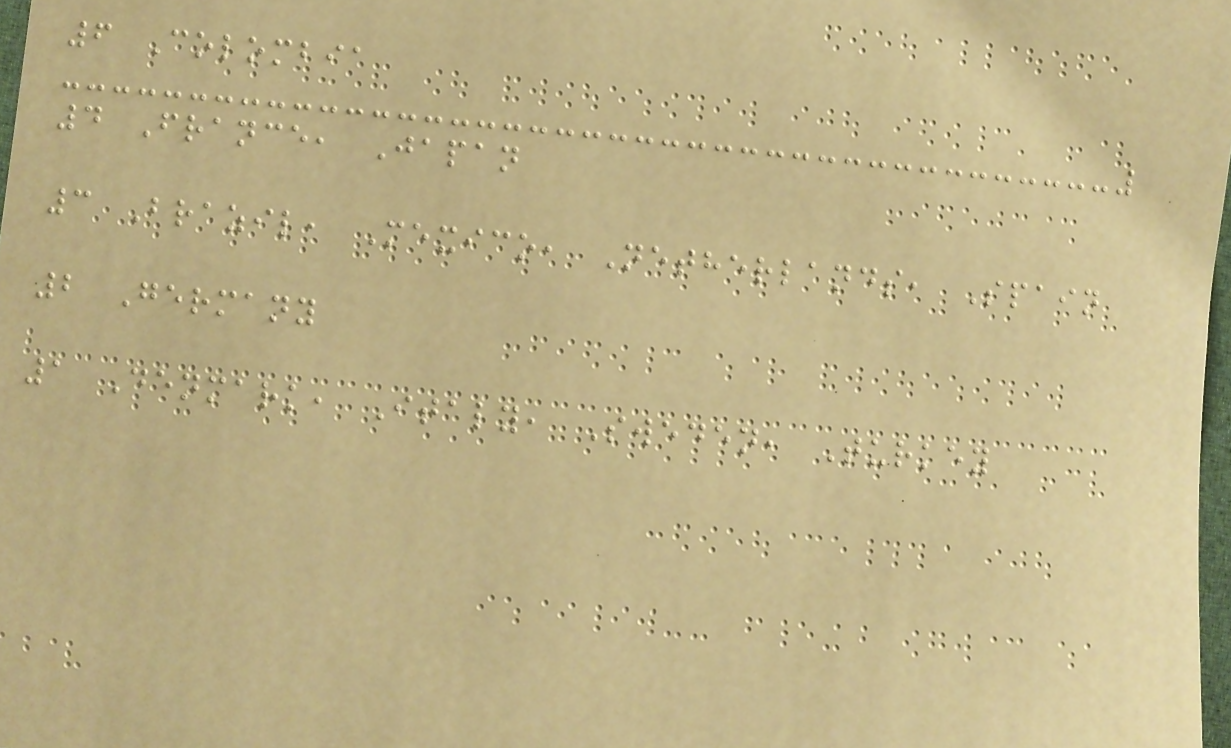6 Colombia
4 France, Japan
3 Brazil, Mexico, Netherlands, Spain
2 Germany
1 Denmark, Italy, Sweden, Turkey
